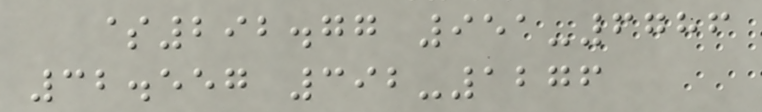$292.77 951-6786
32.557 392-1276
